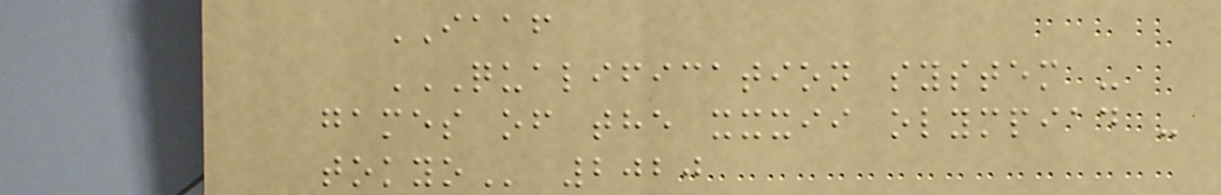IAAF
QUALIFICATION SYSTEM -
GAMES OF THE XXXII OLYMPIAD -
TOKYO 2020
